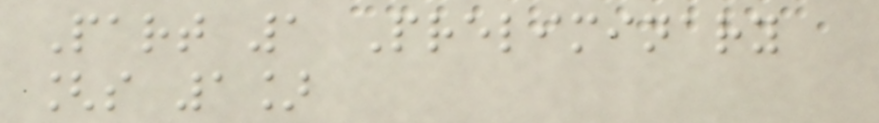Part 1 Preliminary
[s 1]
